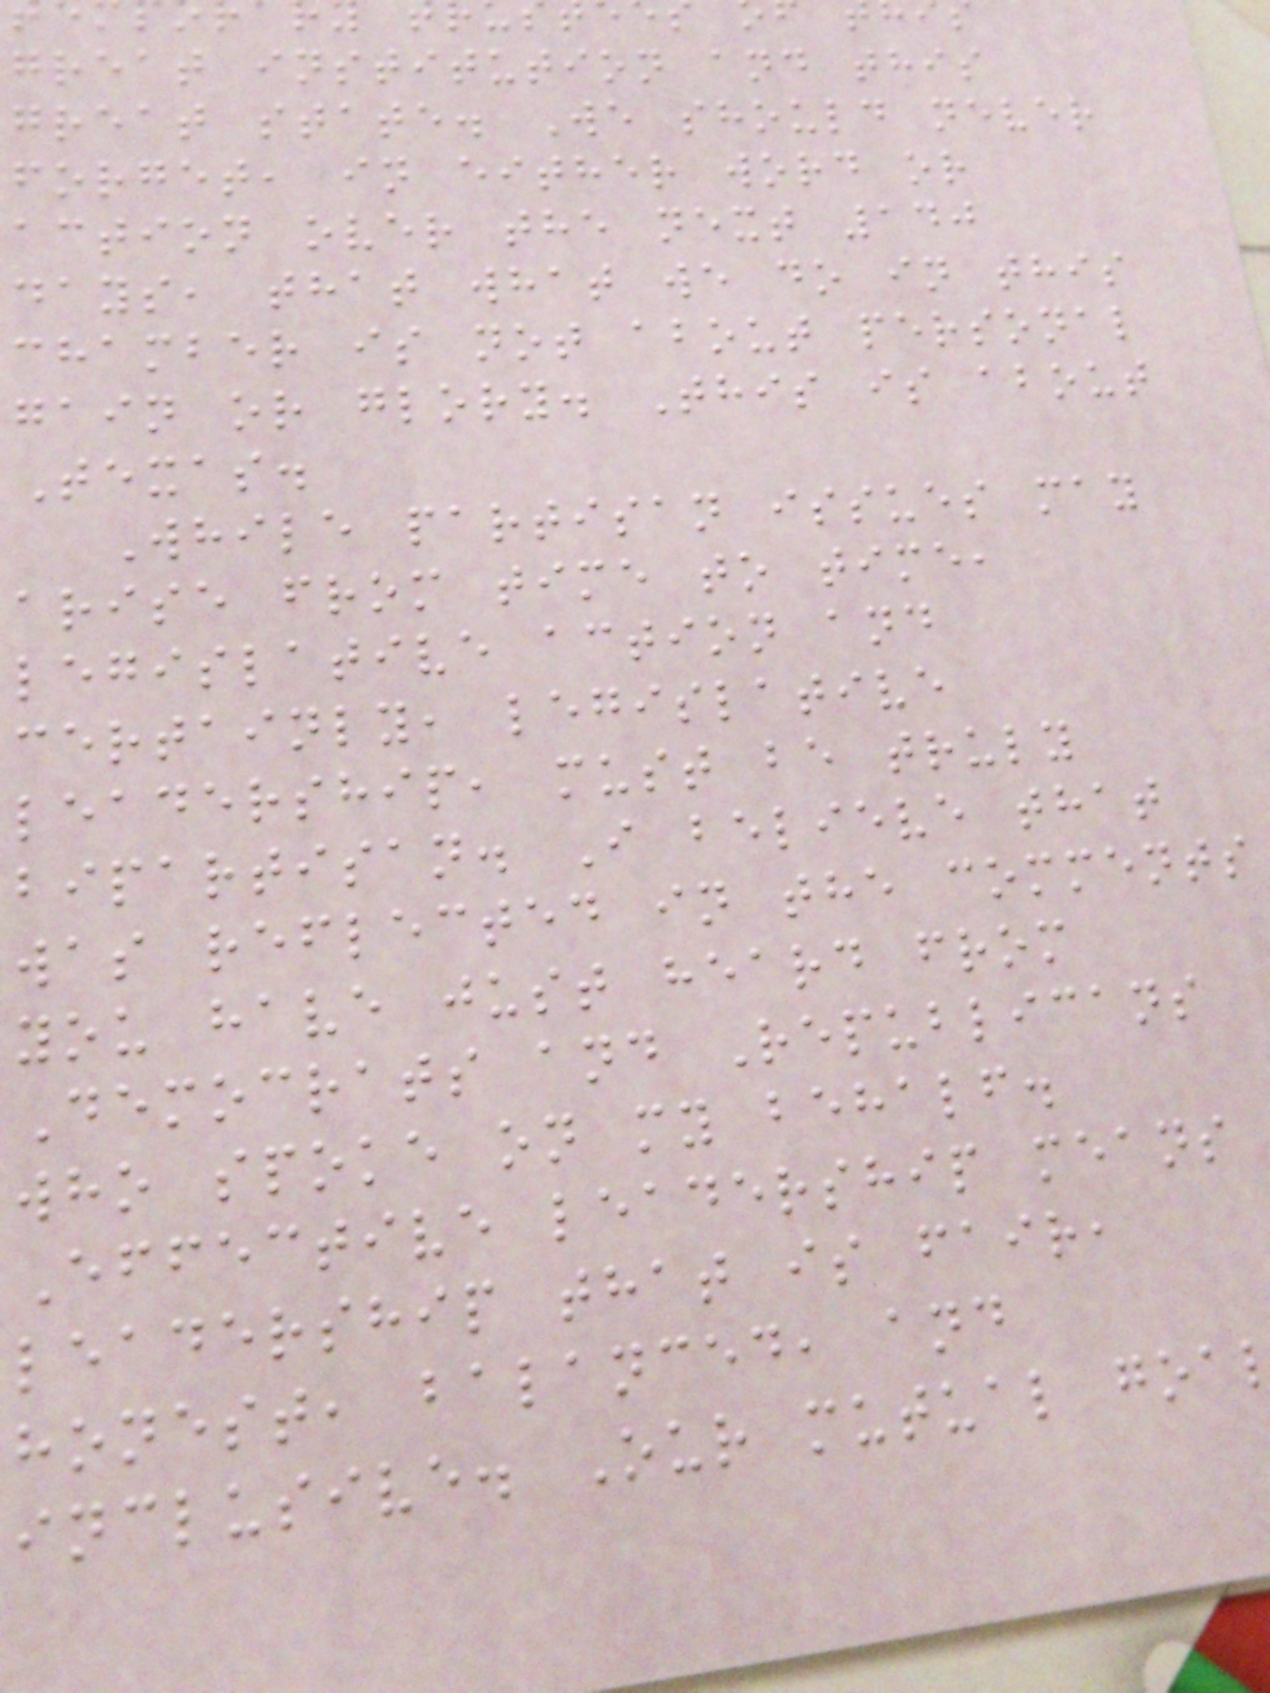great institution and this
great state. We should never
forget, in either word or
action over the next 140
days, that what we do in this
chamber is not about personal
gain or glory. This is about
Texas.
While partisan issues may
arise from time to time,
legislative action and
certainly, legislative
leadership, must be truly
bipartisan. I believe that
was reflected in the comments
you have just heard from
Democrats and Republicans
who spoke on my behalf.
Effective leadership means
leadership that is fair,
honest, balanced, and
inclusive. Our mutual goa
